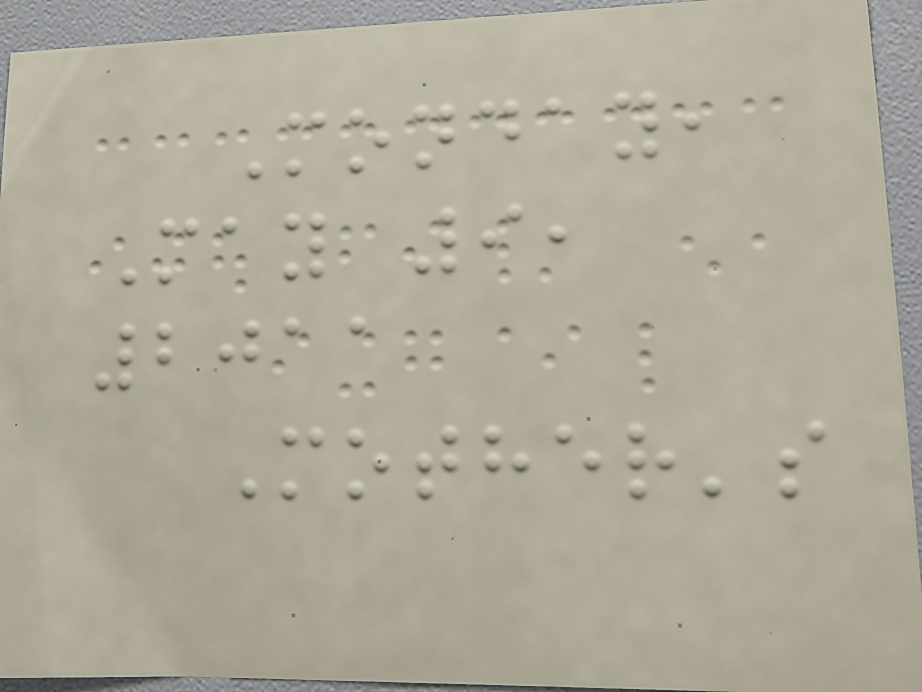Monday,
May 9,
2011
Mother's
